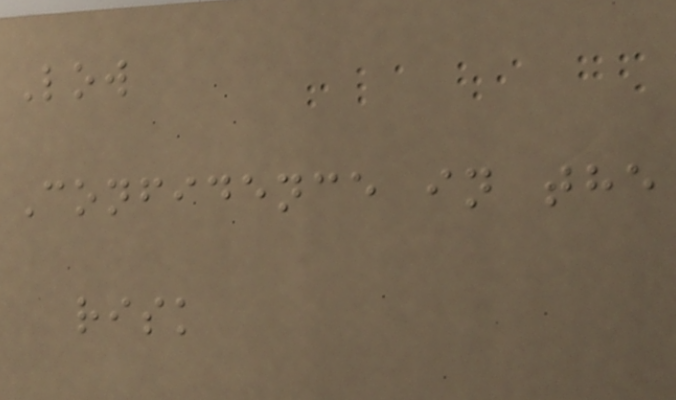Low
Confidence in the
risk
